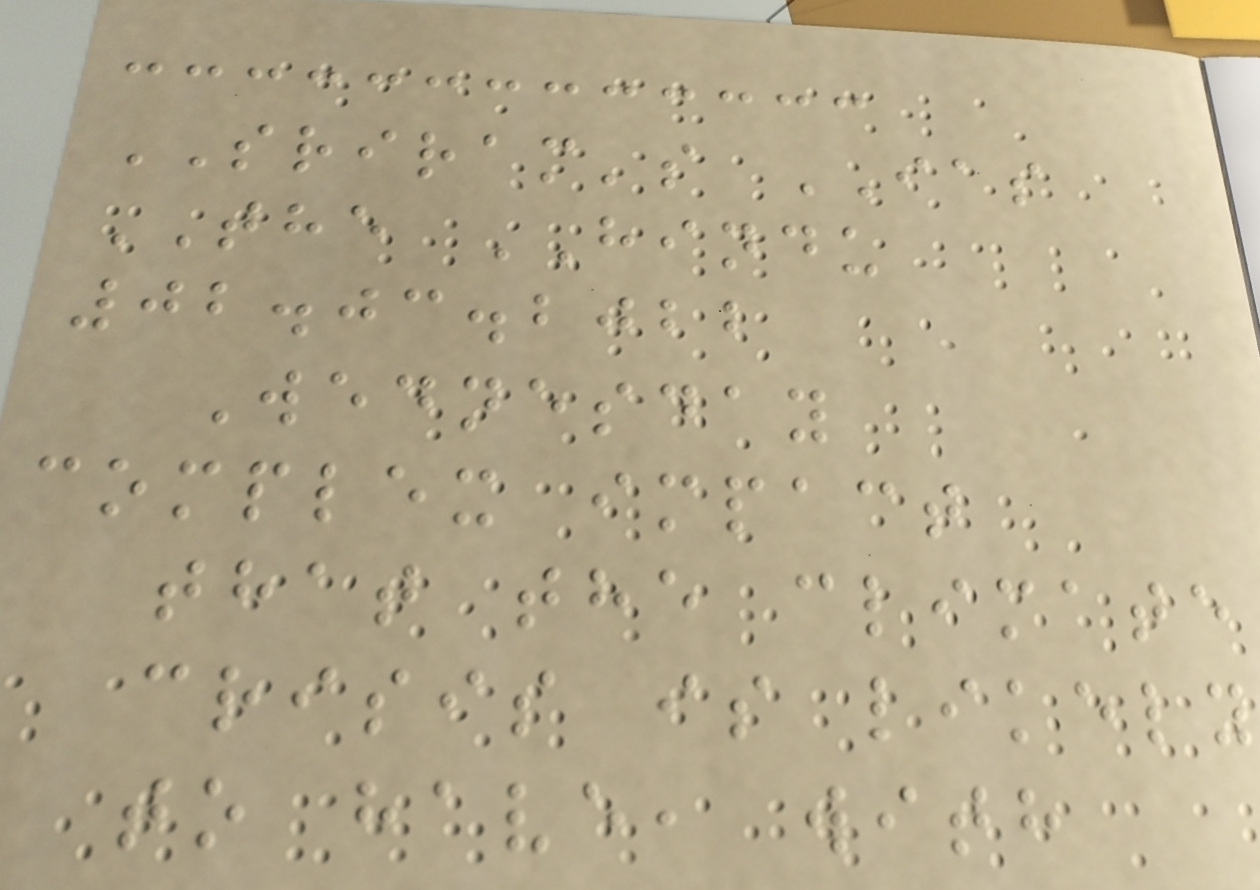SRIRAM's IAS
THE HINDU
02.03.2022
Wednesday
complex impact
that the climate
crisis is likely
to have, with
